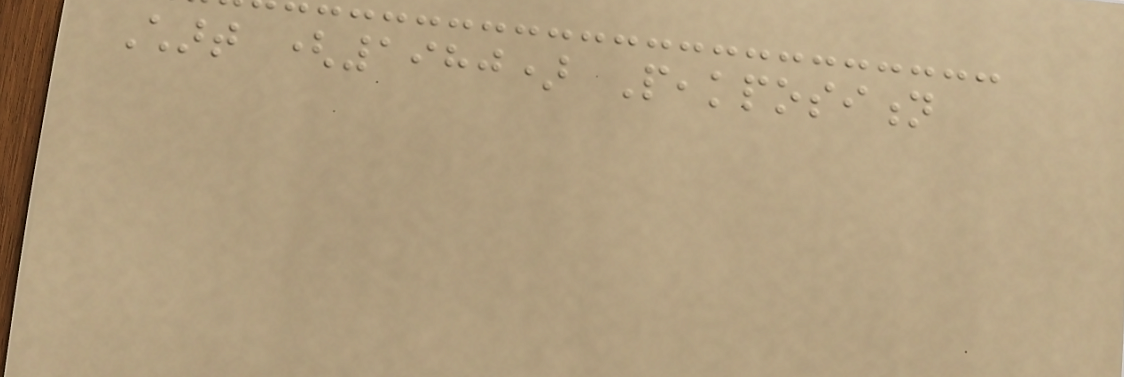Chart (1980) Peakposition
